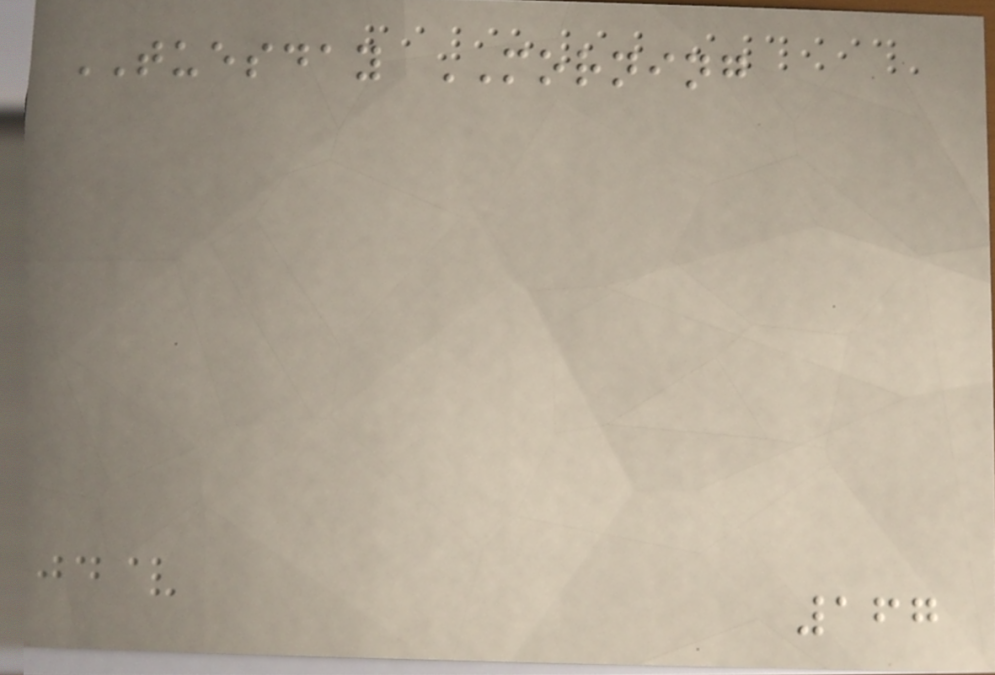TUESDAY MORNING
167
